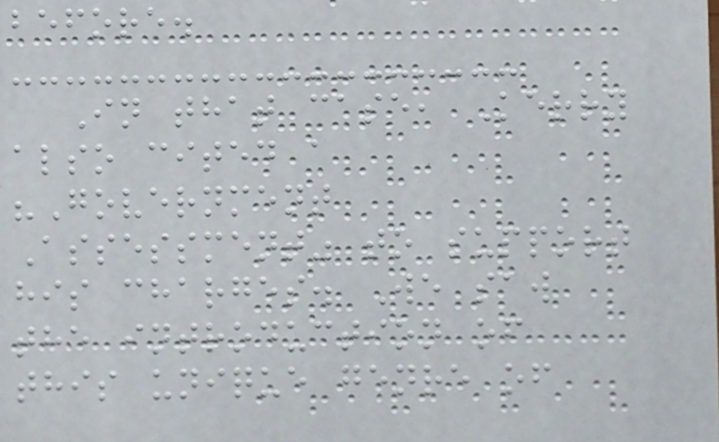before.
In that case, Kerry
also cited a
"Government
Assessment" to support
his charges. We saw
the introduction of
this unique genre of
